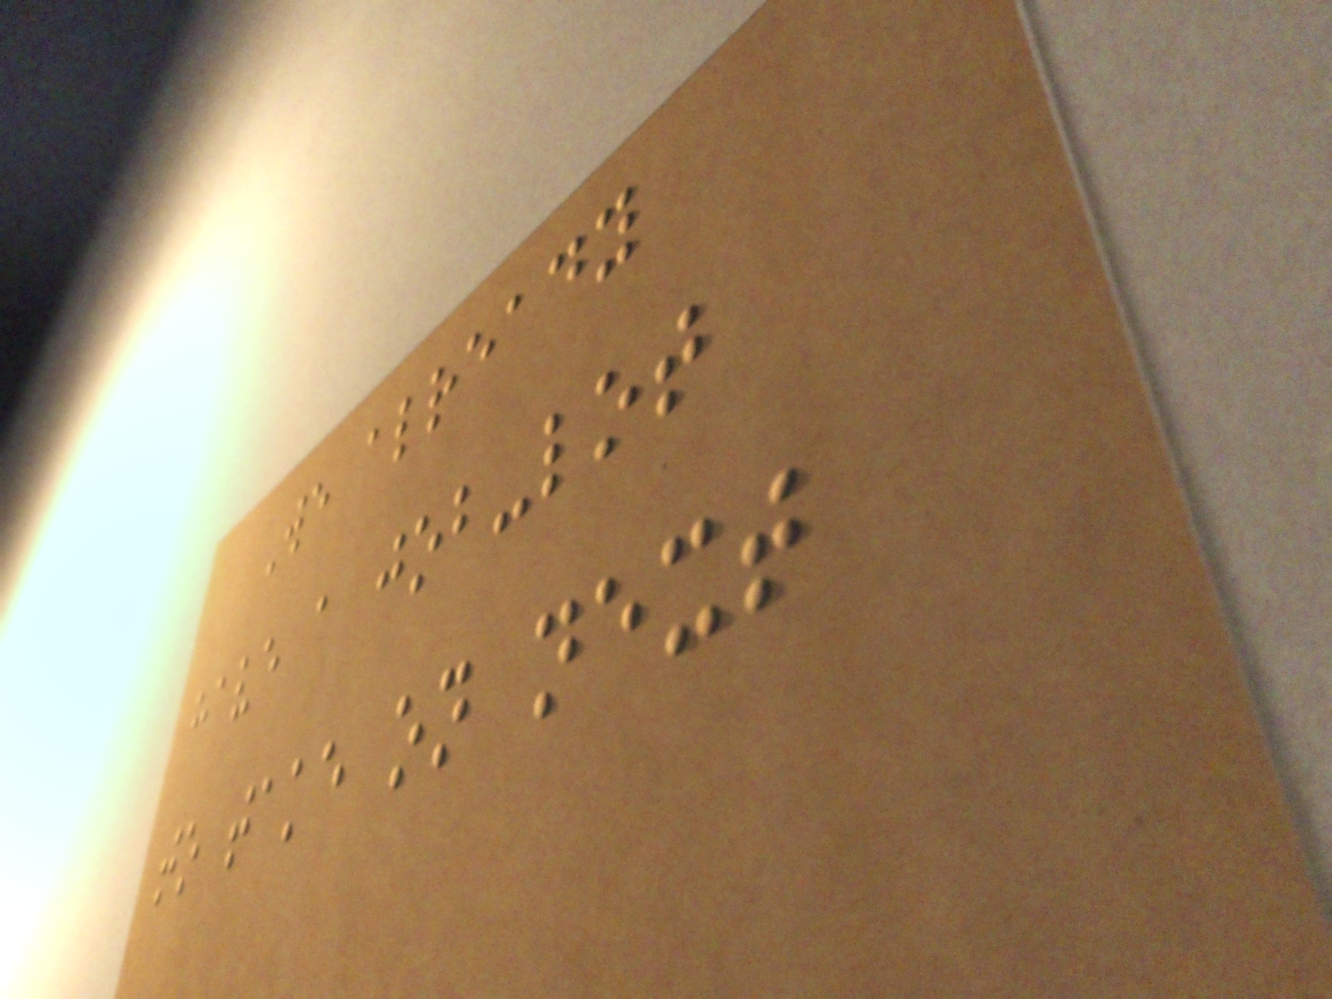We already
have a job-lot
to take on next
